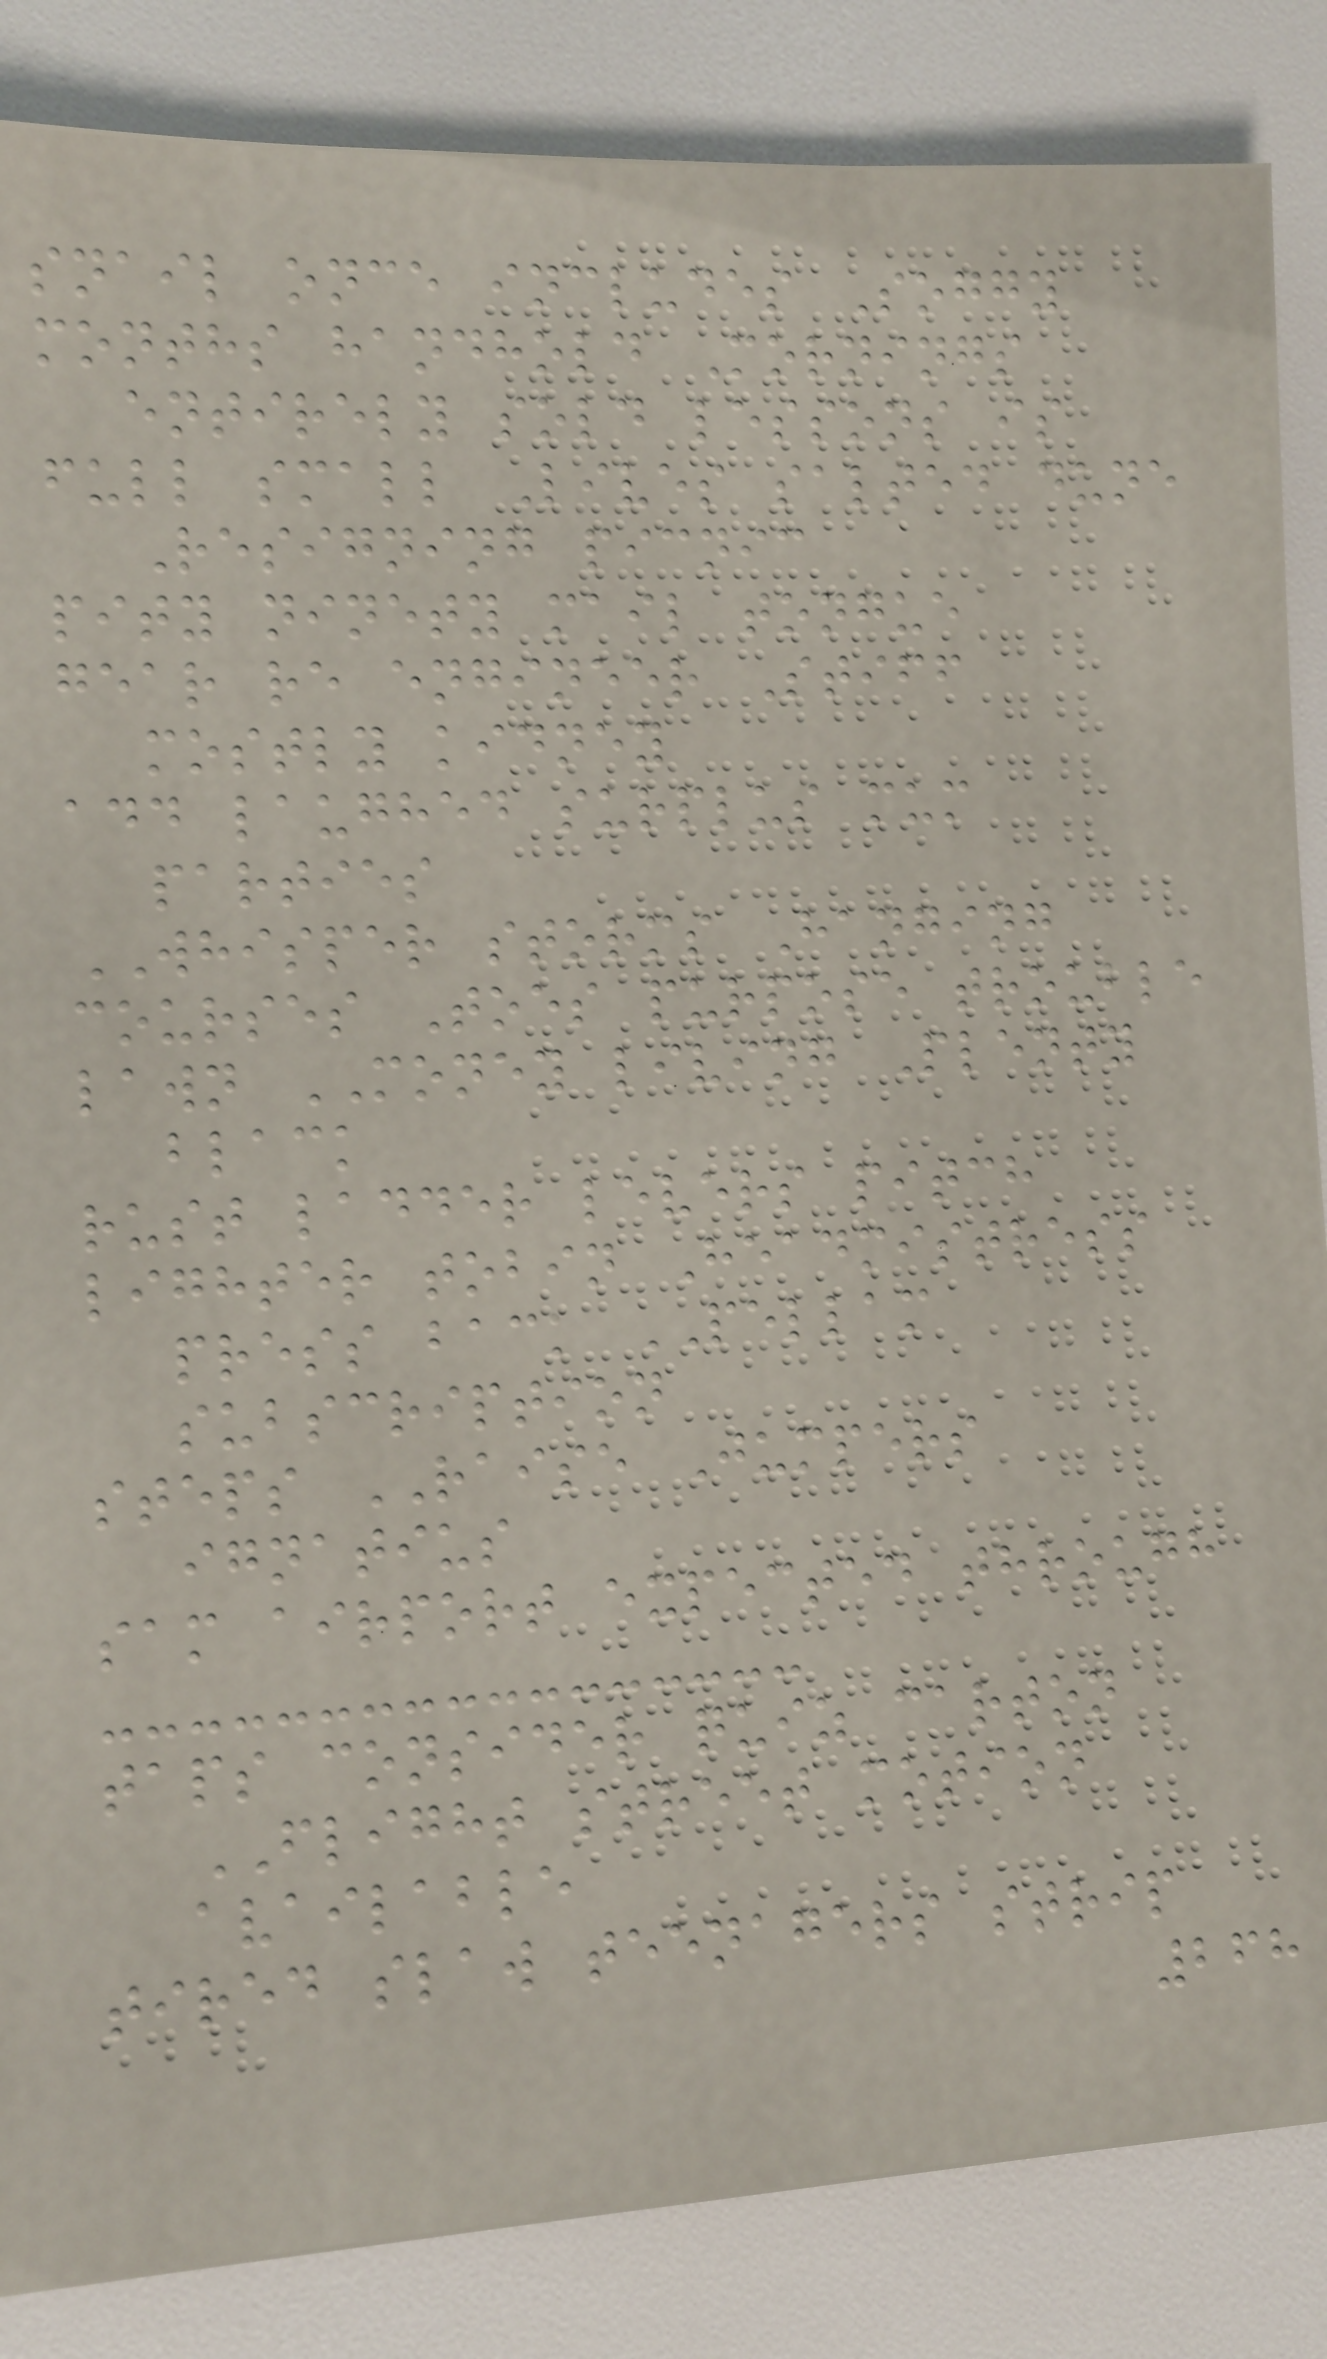snail once includes Soggy
months handhold Mornings
entirely sold lessons is
full small Lives salted dune
Resigning picnic
pity ninety mail tongue
gear re engineer Stiff
mostly kidney
add laughed surplus mum
parties
WHISPER storms Hanging
courses Toes purpose trouble
lawn MONEY living Plenty
black
rust ladder levers pitch
lighter tobin Headmistress
press back PELLAM
subscription
steps RAISE Jumpers
ignatius
sam airport expected through
taps consider quiz carton
FLIGHT street motion
available
tired slaw teenagers strip
268
